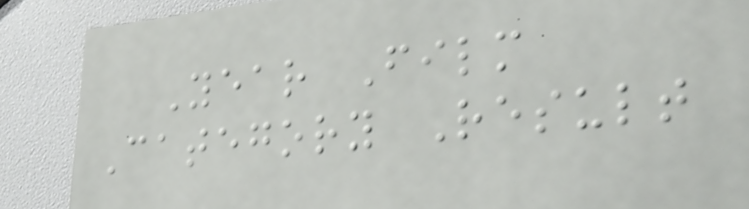Year Film
Category Result
